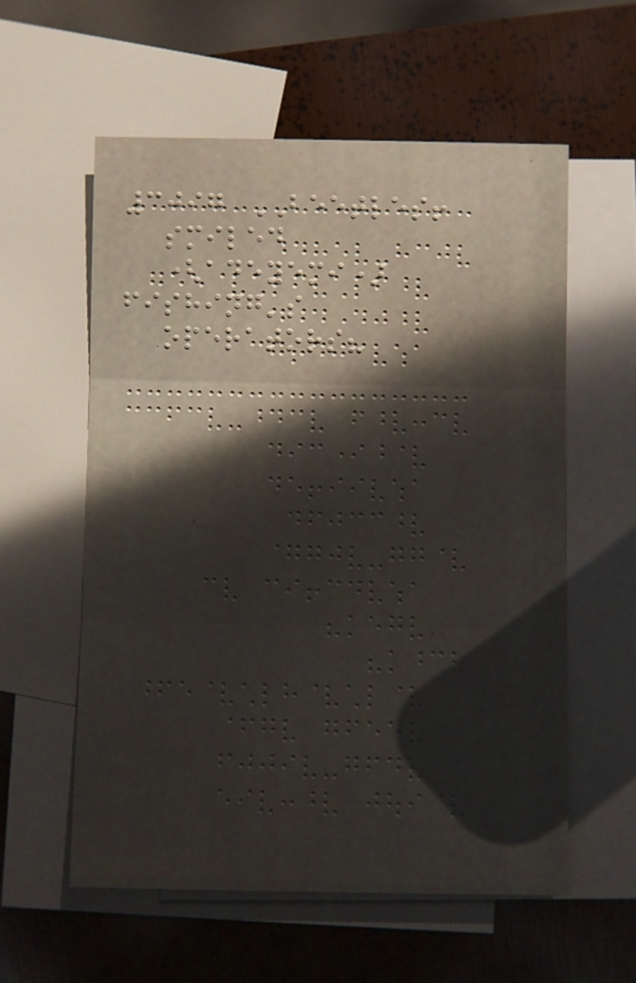3097 BEETLES!
smiled
(adeyemi)
fishing's
operators?
